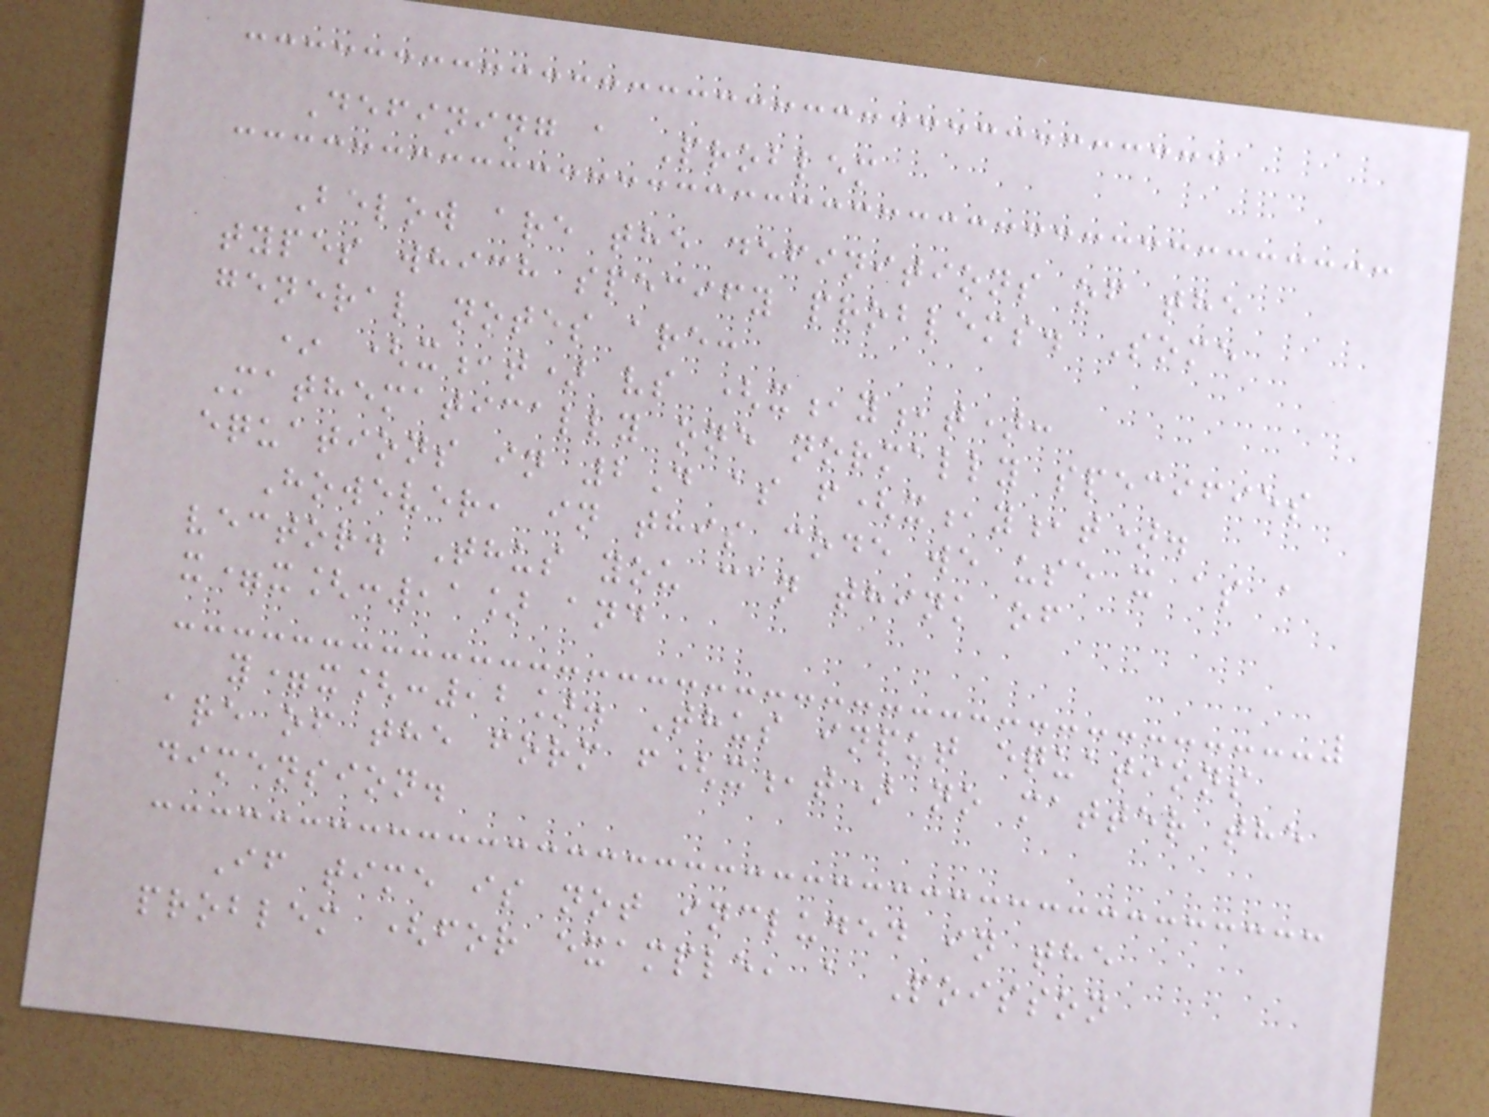Defining a Problem
Below are the definitions of the
types which specify problems. Some
general notes are:
* (x,t) vs (x,y,t):
Mathematically one normally specifies
equations in 2D as f(x,y,t).
However, in this code we use x as a
vector. Thus you can think of
x=x[:,1] and
y=x[:,2]. Thus input equations
are of the form f(x,t) no matter the
dimension.
If time is not included in the
problem (for example, a Poisson
